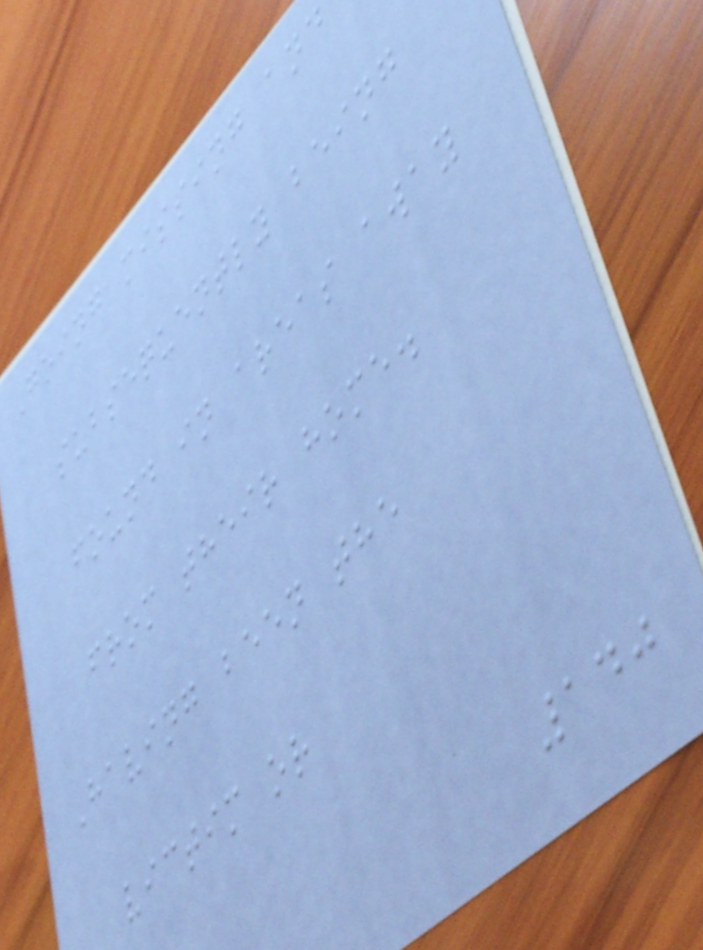Going missing and
subsequently being
found in areas away
from their home.
Having been the
victim or
140
